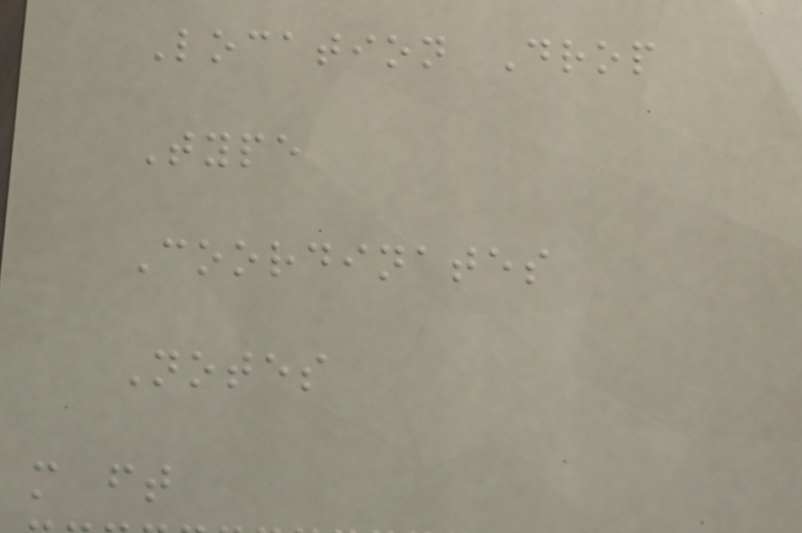Location Drop
Type
Coordinates
Notes
m ft
